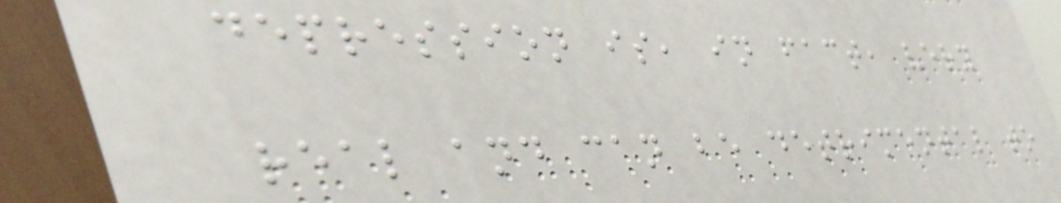depression is, in fact, very
real and can be detrimental to
